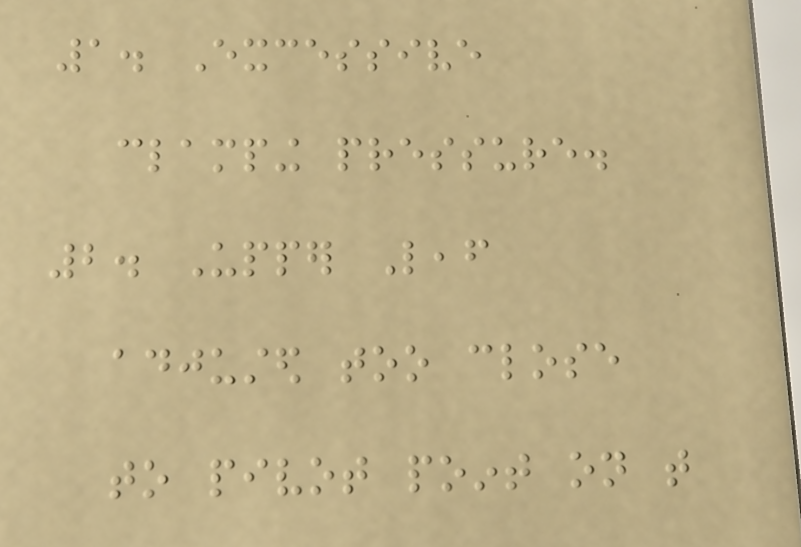1. Excessive
clamping pressure.
2. Upper Leaf
adjusted too close
to pivot point on that
